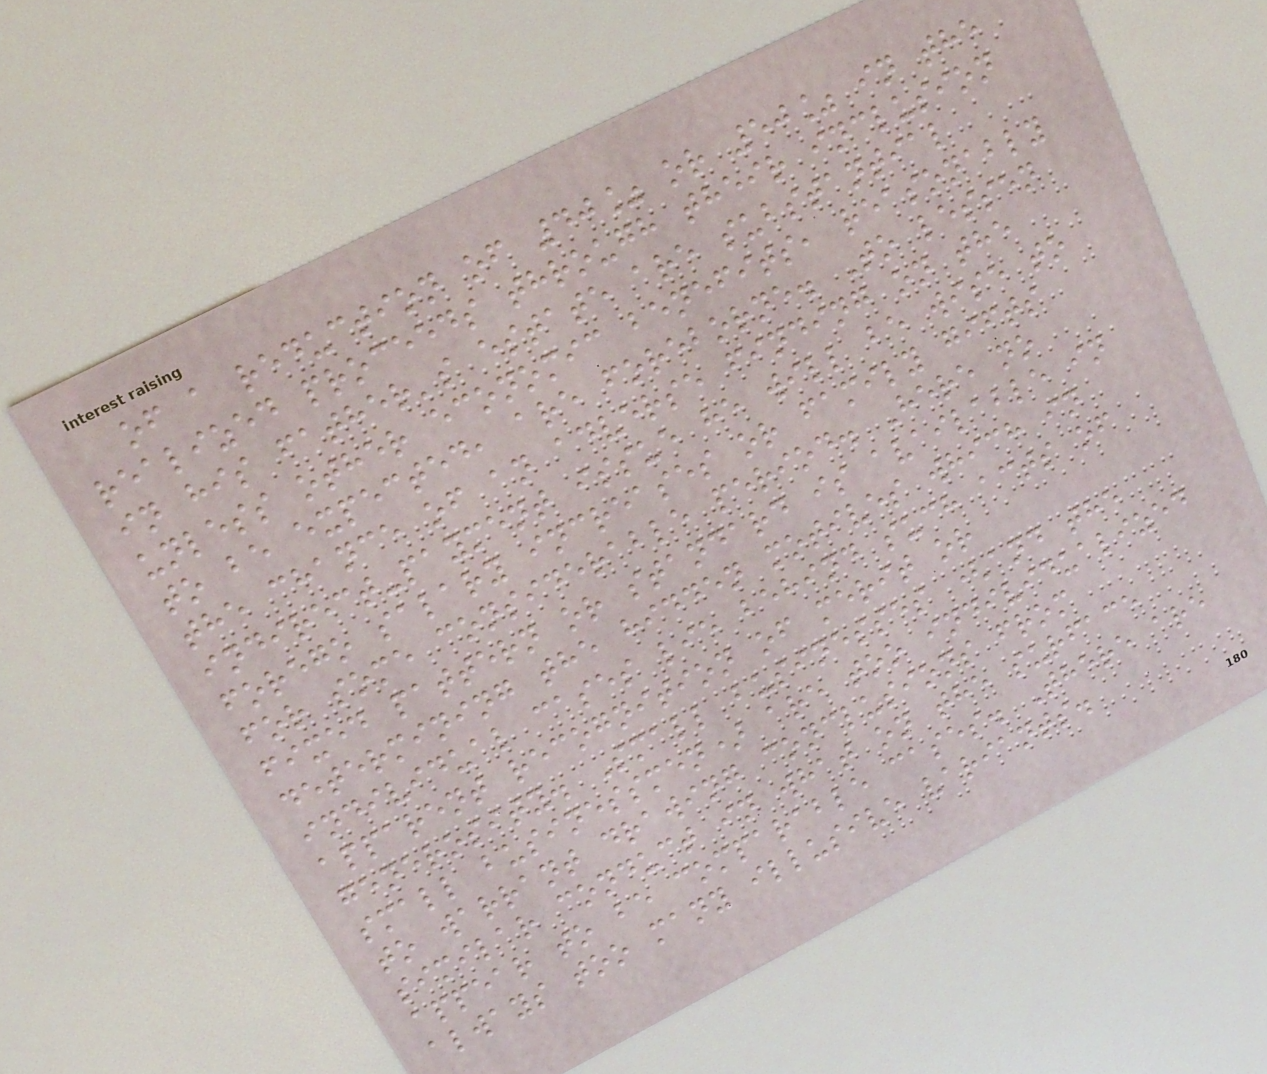of a reduction of 40% or 50% in the
realized proceeds through their inclusion
in his father's estate are substantial
unless other economic benefits, reasonably
to be expected, are foreborne. To lessen
the chance of an adverse finding on the
indirect-payment issue he will be wise to
forego salary increases or family gifts
for some considerable period. Here no
fixed pattern or standard is available in
determining the hidden motives which in
individual cases lie behind such acts of
apparent recognition of merit or
generosity. Small businesses (and the
small businessmen) are too individualized
to warrant drawing conclusions from
similar conduct in what on the surface
appear to be comparable cases. There are
always too many illusive variants.
